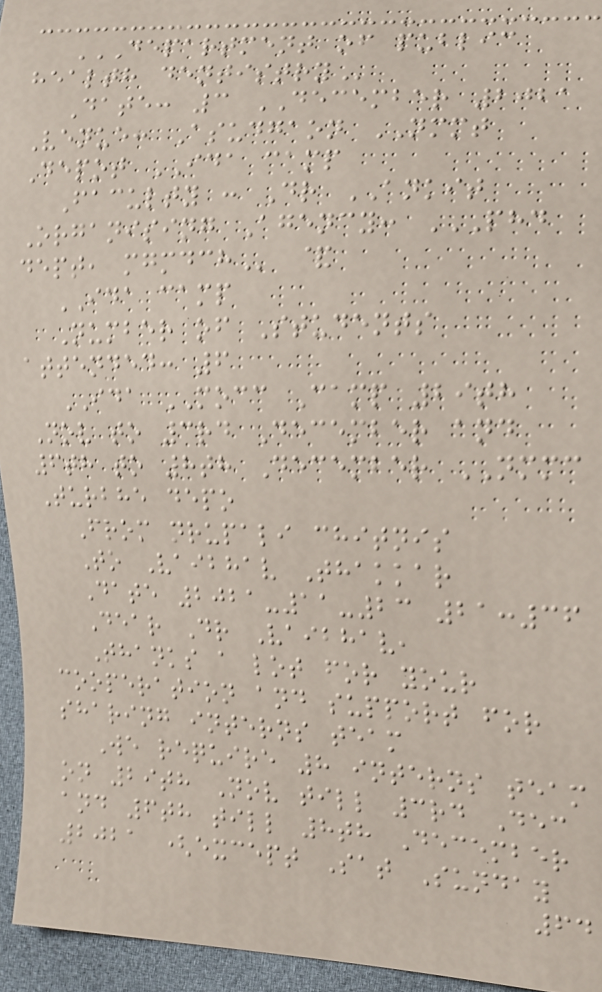DEPARTMENT OF PUBLIC
HEALTH DENTISTRY
Date: 3 DECEMBER 2021
Venue: Asudgaon NMMT
Depot IDA camp
Faculty : Dr ANKIT
Organising Agency: PHD
DEPT, MGMDCH &
IDA camp
Number of Students
attended: 6
IDA MOCC Camp 29th
Nov to 3rd December and
6th to 8th December NMMC
Turbhe depo
From nrupali chitnis
To Vaibhav Thakkar
Date 2021-11-23 21:36
Dear Dr Vaibhav,
Thanks a lot for your
cooperation and support for
sharing interns team
We require 8 interns team
on 29th Nov till 3rd Dec
and 6th till 8th December
2021 (except Sat Sunday
64
